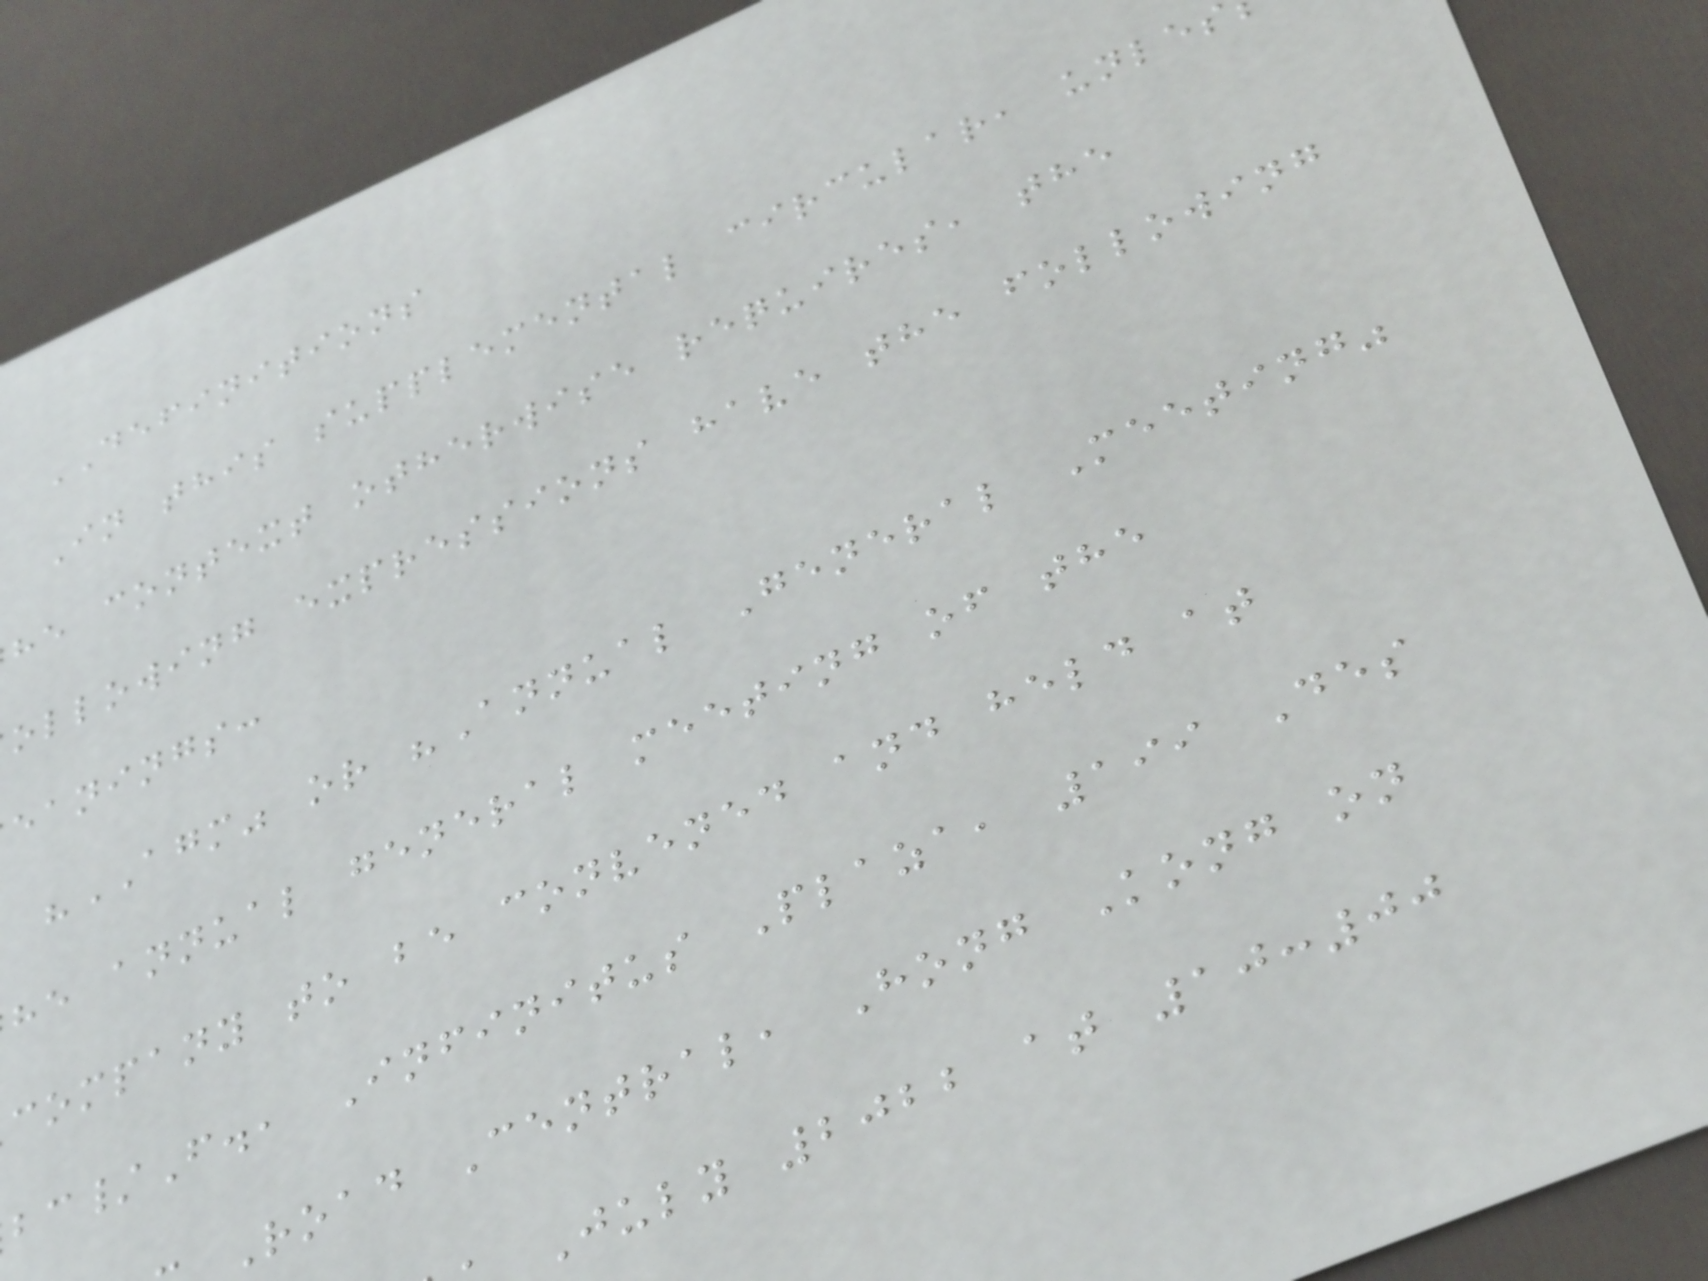DEFINITIONS
In this supplemental circular, unles
he context otherwise requires, the
ollowing expressions have the following
eanings:
"AGM" or "Annual General Meeting"
he annual general meeting of the
company to be convened and held at
/F., Infinitus Plaza, 199 Des
Road Central, Hong Kong on
July 2022 at 10:00
